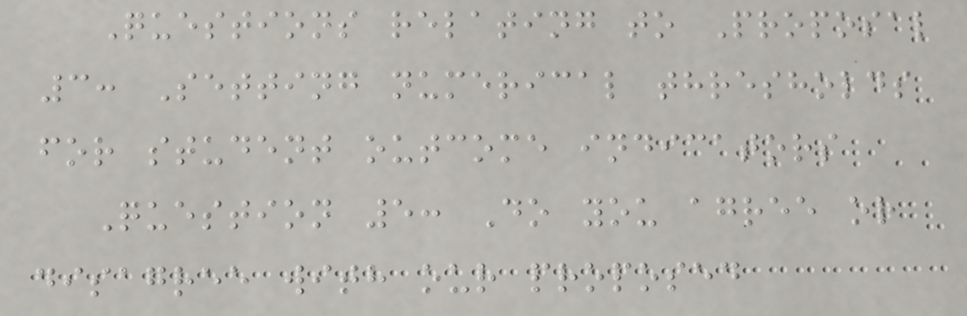Questions relating to Proposal
3: Setting numerical thresholds
for student outcome indicators
Question 5: Do you agree or
disagree with our proposed
